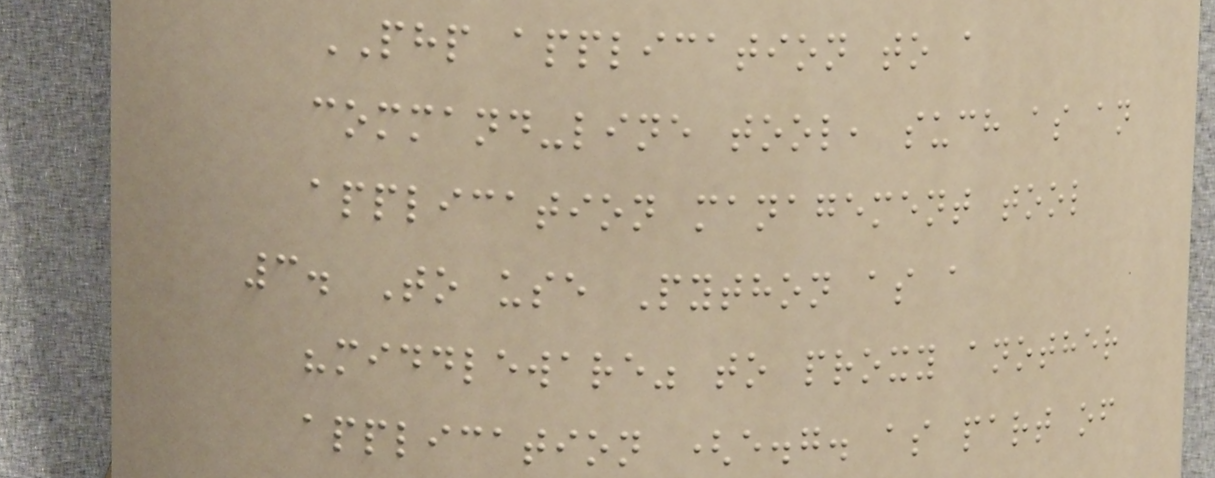PHP application to a
command-line tool, such as an
application management tool
3. To use Python as a
"middleware" to proxy another
application (e.g. as part of
